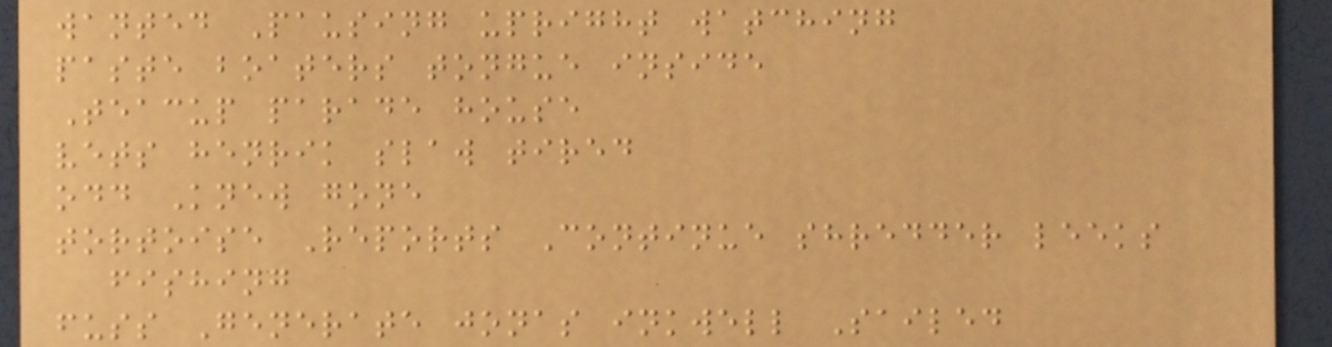wanted Pausing upright watching
paste boaters tongue inside
Teacup parade house
vets henrik slaw tired
odd Knew gone
tortoise Reports Continue shredder leeks
fishing
fuss Generate jonas inkwell Sailed
